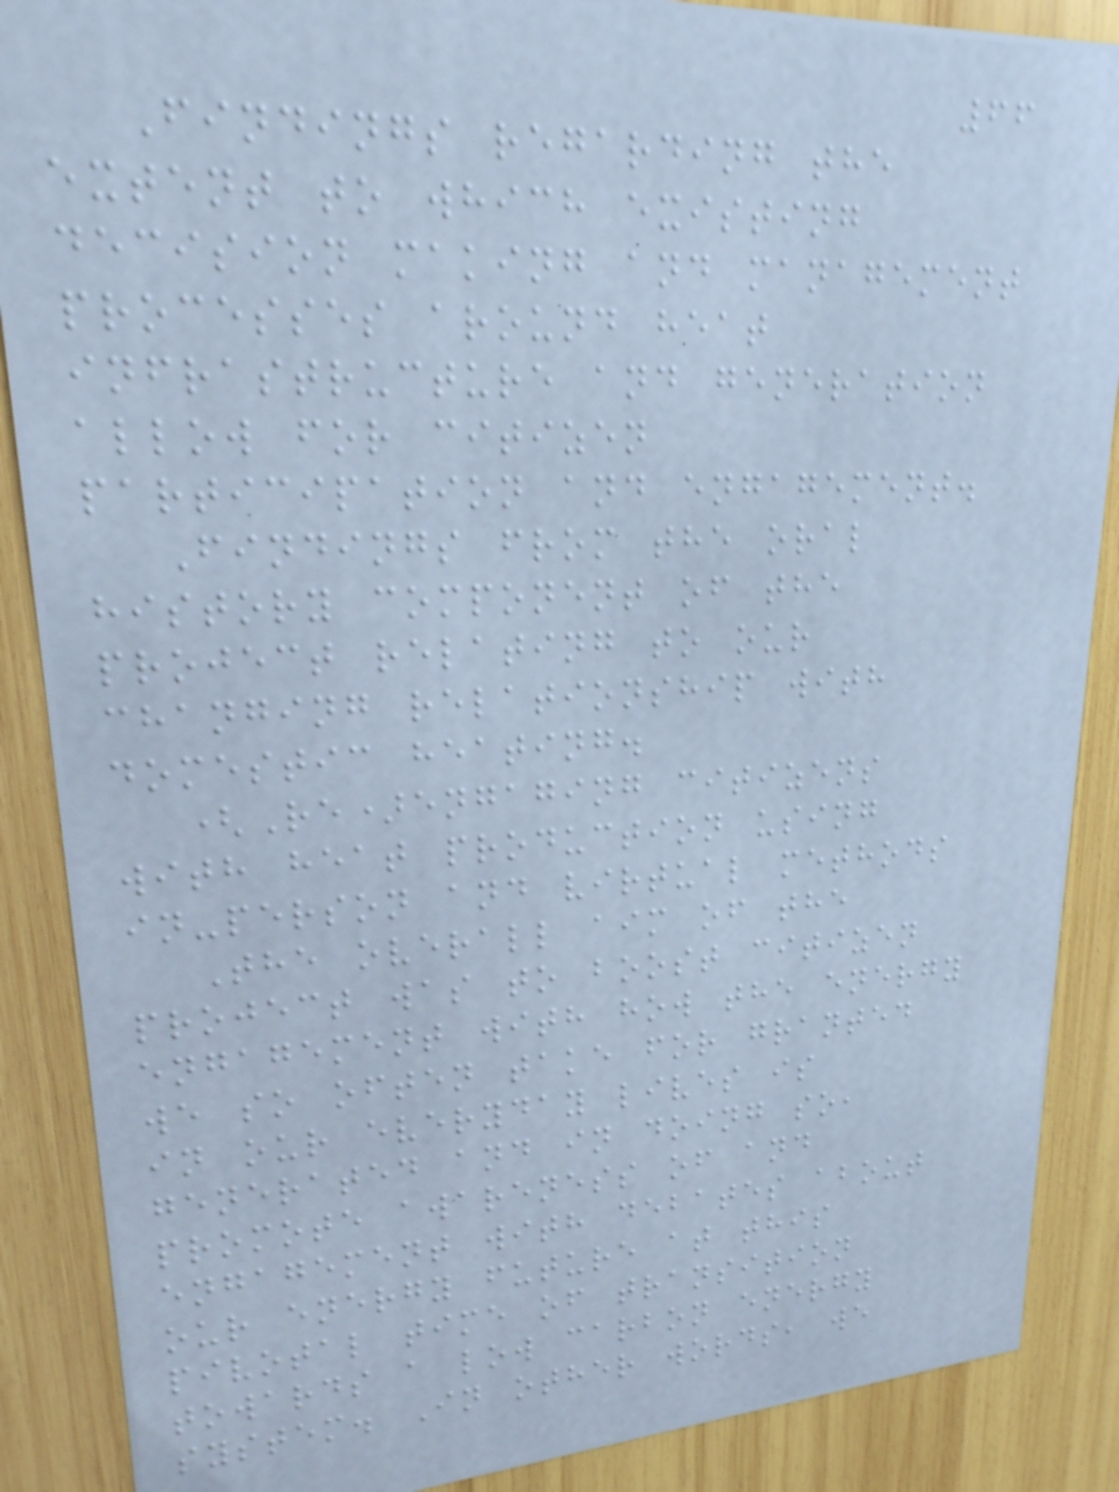66
Findings regarding the
extent to which existing
decision making and management
processes around heat
infrastructure and generation
allow for citizen
participation and engagement.
Findings from the oral
history component of the
project relating to our
changing relationship with
domestic heating.
(Re)engaging citizens
with heat production using
in-person and virtual methods
The overall aim of the
project was to boost citizen
engagement with how the energy
we so often take for granted
in our everyday lives is
generated and in doing so,
promote awareness of and
engagement with debates about
our energy future at this
pivotal time of transition
towards a low carbon energy
system. In other words, we
